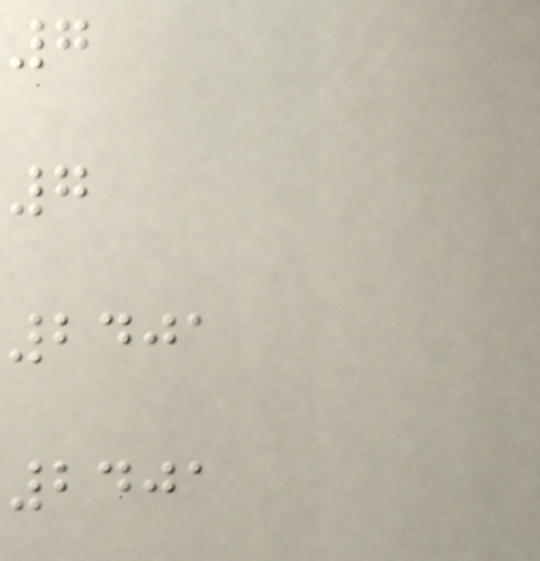7
7
2401
2401
